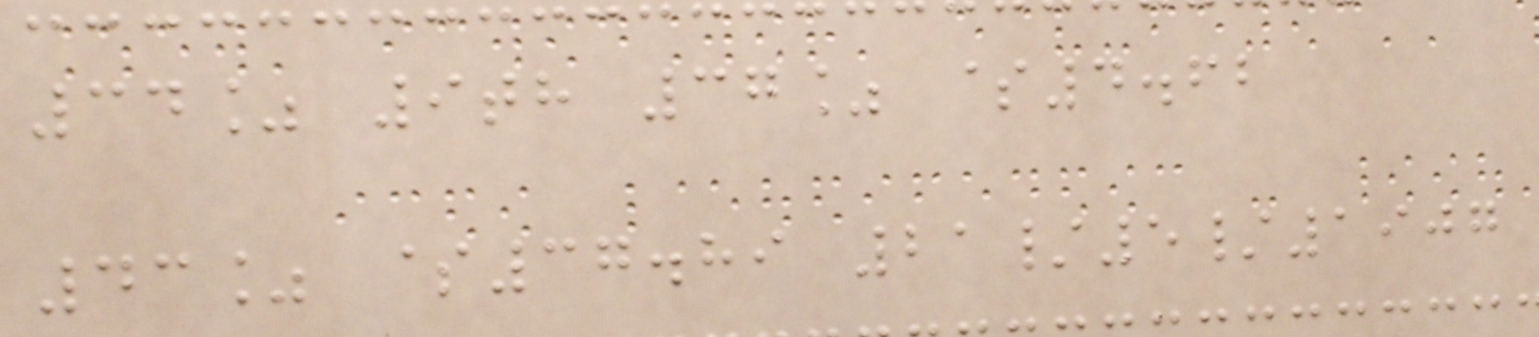34% 9th 37% $4.62
43% $37.89 21/5/1907
